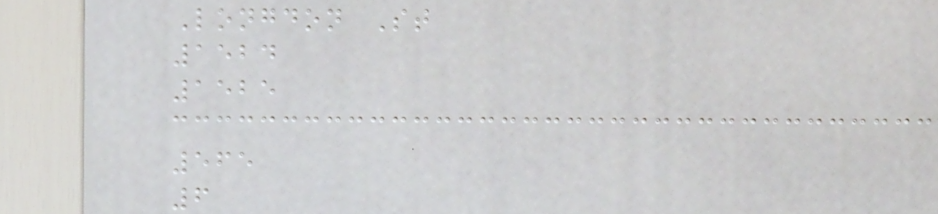Longdon St
1524
1525
565
6
